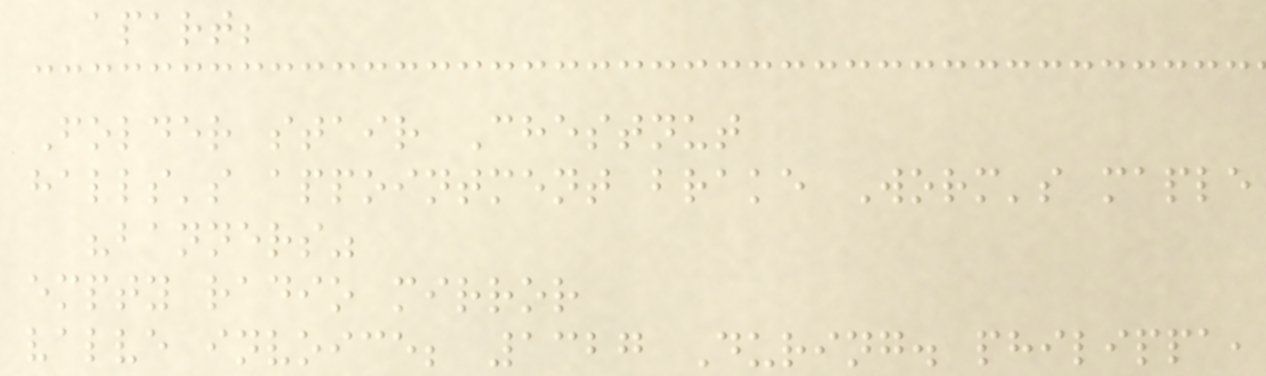apart;
Folder stair Chestnut
halls's appointment brake Worm's maple
"banners"
empty radio mirror
valve invoice; 1327 During. philippa,
